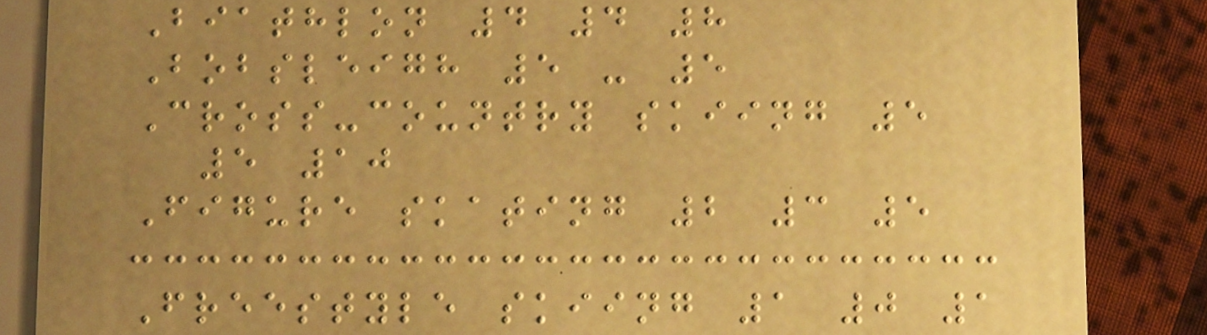Biathlon 4 4 8
Bobsleigh 5 - 5
Cross-country skiing 5
5 10
Figure skating 2 3 5
Freestyle skiing 1 0 1
